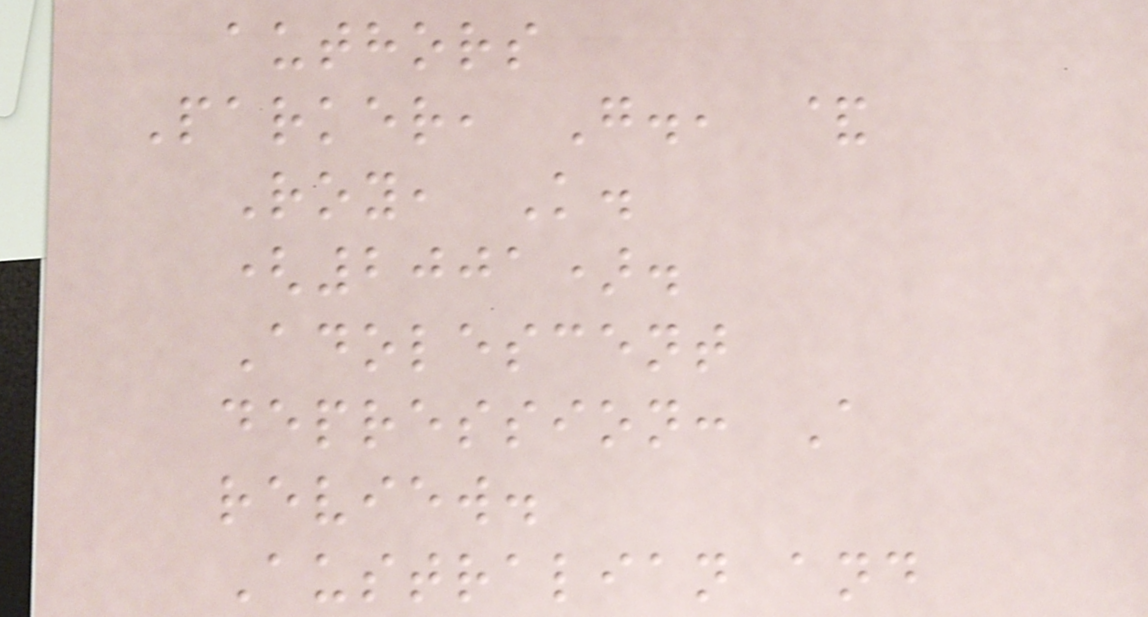authors
Parker, G., &
Roy, K.
(2001).
Adolescent
depression: A
review.
Australian and
